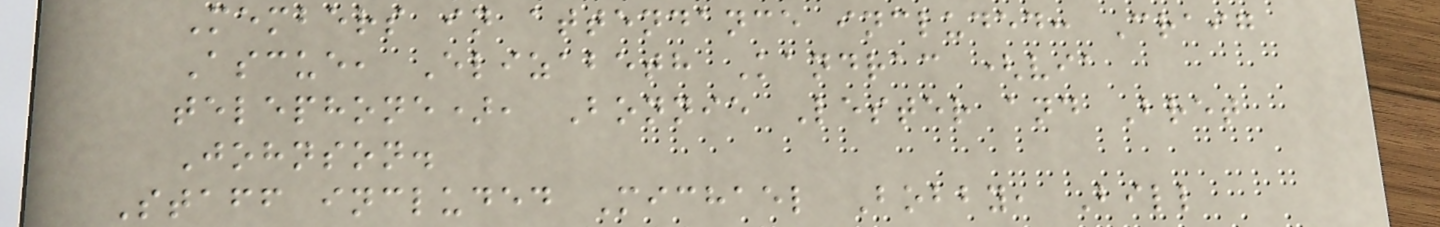Members in attendance included: Craig
Ascue, Elizabeth Kandrac (via
telephone), Bonnie Lester and Bret
Johnson.
Staff included Michael Bobby, Bill
